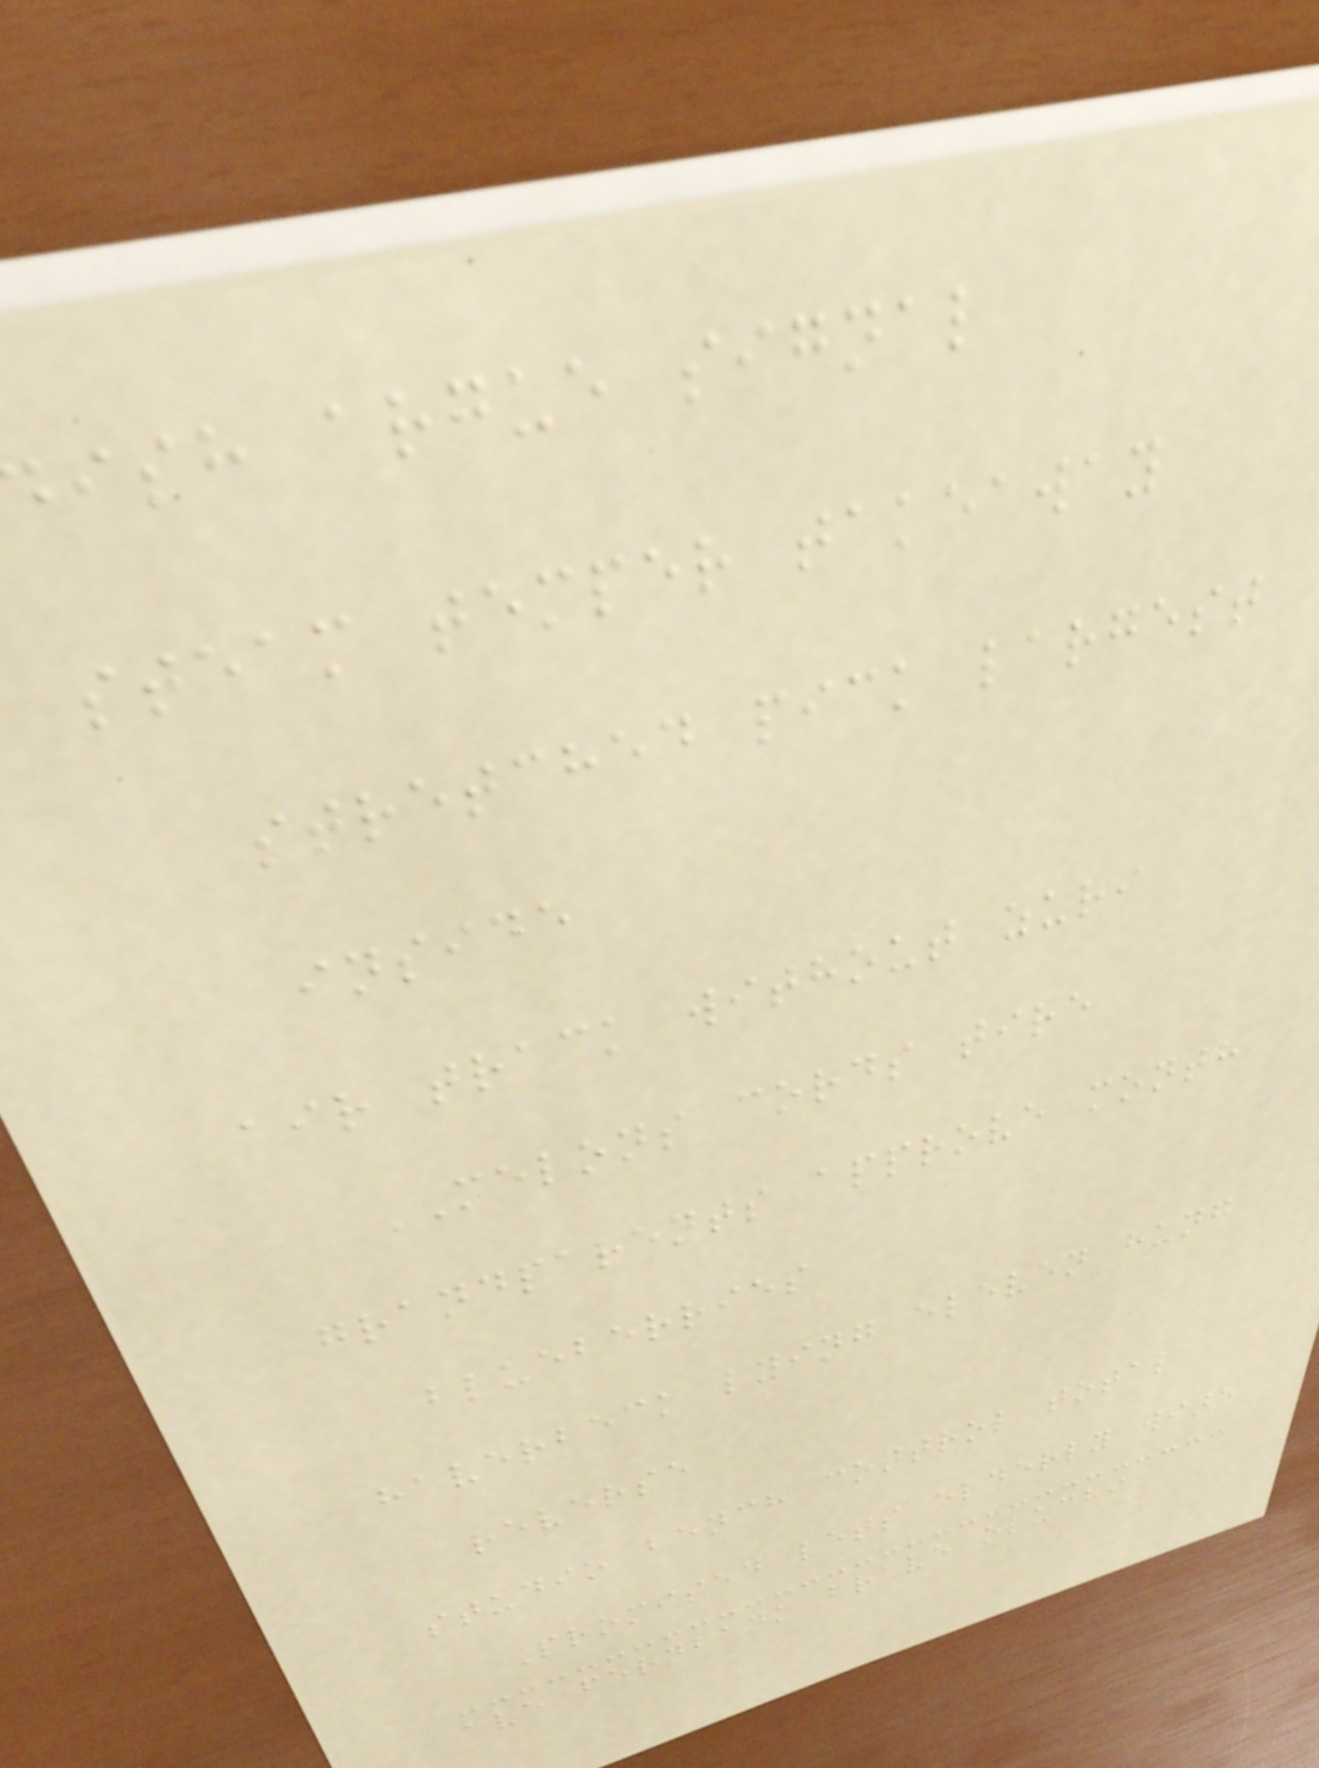dish argue signal
steam temper takeaway
stretched pick largest
inside
air track without zuri
MELONS cords tire
grandparents approve month
blueberries
haverbeck lying eleven hung
reverse
studio bench control total
Promised lets elderly wine
ave fernbank brave oluchi
